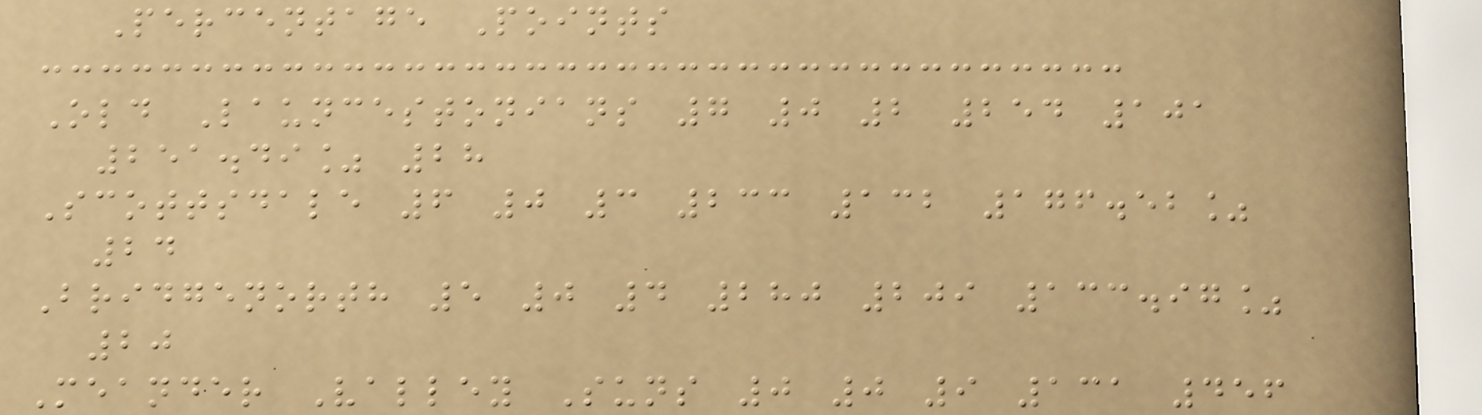Percentage Points
Old Launcestonians 7 0 2 254 101
251.49% 28
Scottsdale 6 0 3 233 132 176.52%
24
Bridgenorth 5 0 4 280 209 133.97%
20
Meander Valley Suns 0 0 9 131 456
